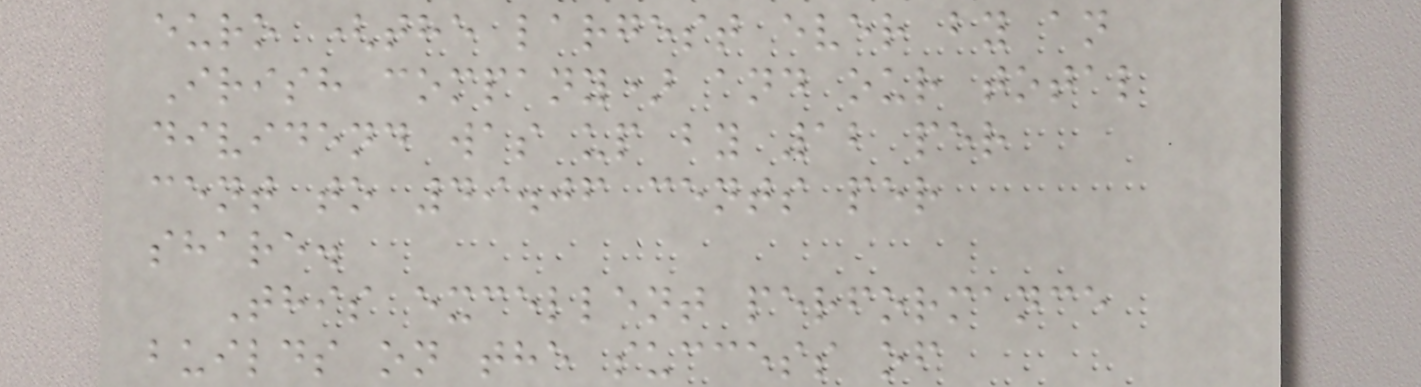euro (the largest ever by an
Irish company) and our total
dividend was up by 12 per
cent to 49.06 cents per
share.
This excellent performance
builds on the success of
